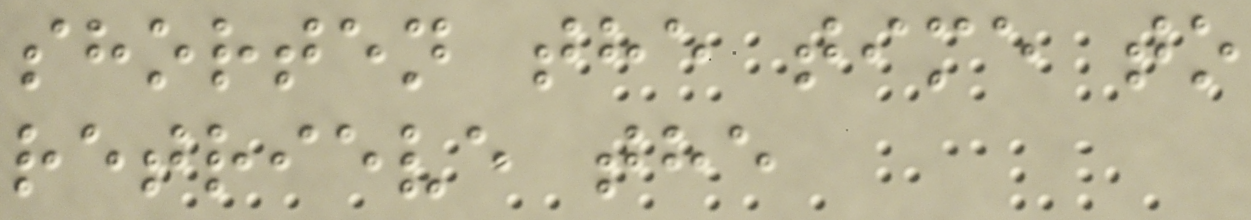shorten the time to
retrieve the
